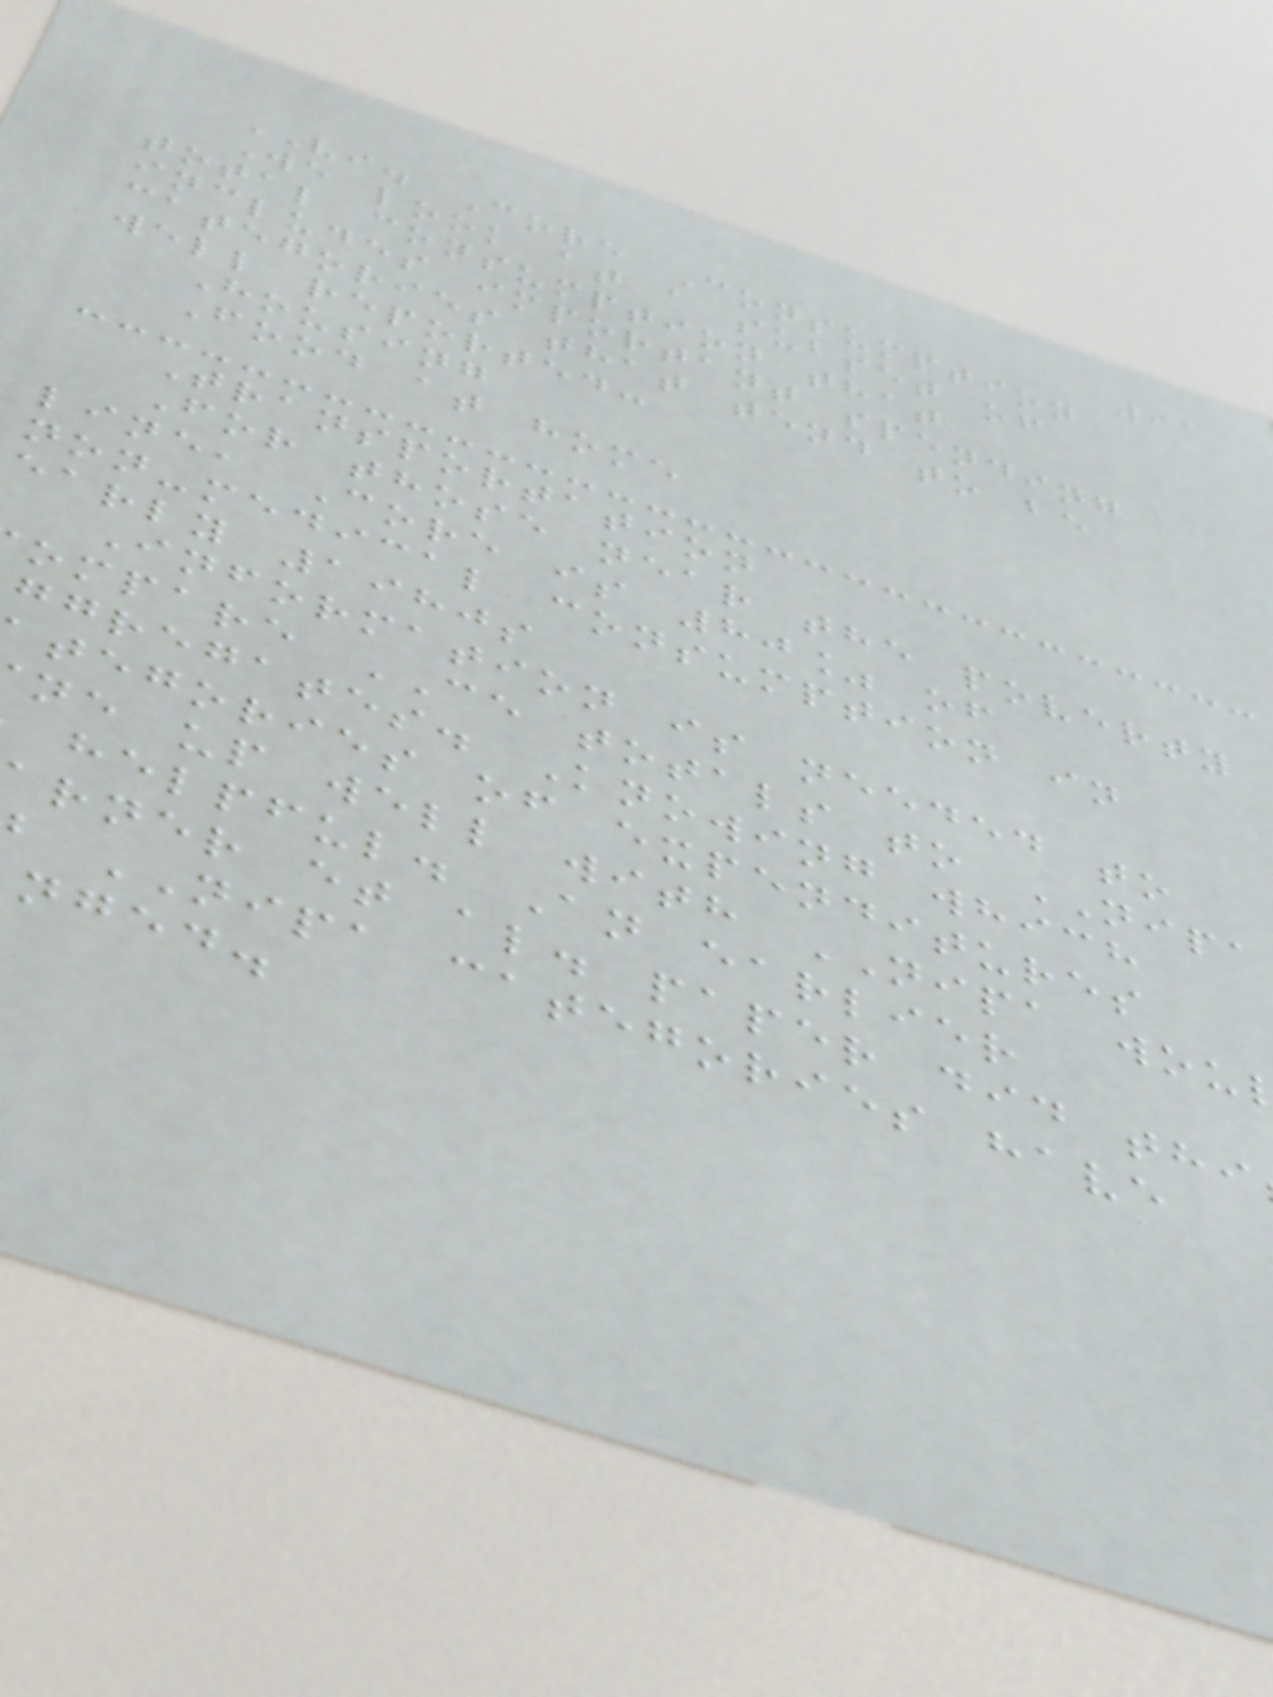91
VI. Core Consumption
We look at a subset of
total consumption that
includes important spending
categories that tend to be
well reported:
Housing
Food at home
Transportation
For those near the poverty
line, Core is 80% of
non-medical consumption in
early 1980s
Information is needed to
ompare CE totals to NIPA
ggregates. Knowing which
tegories of expenditures
ne up well with NIPA wou
helpful. An earlier
rner et al. paper did thi
NIPA categories have
nged.
